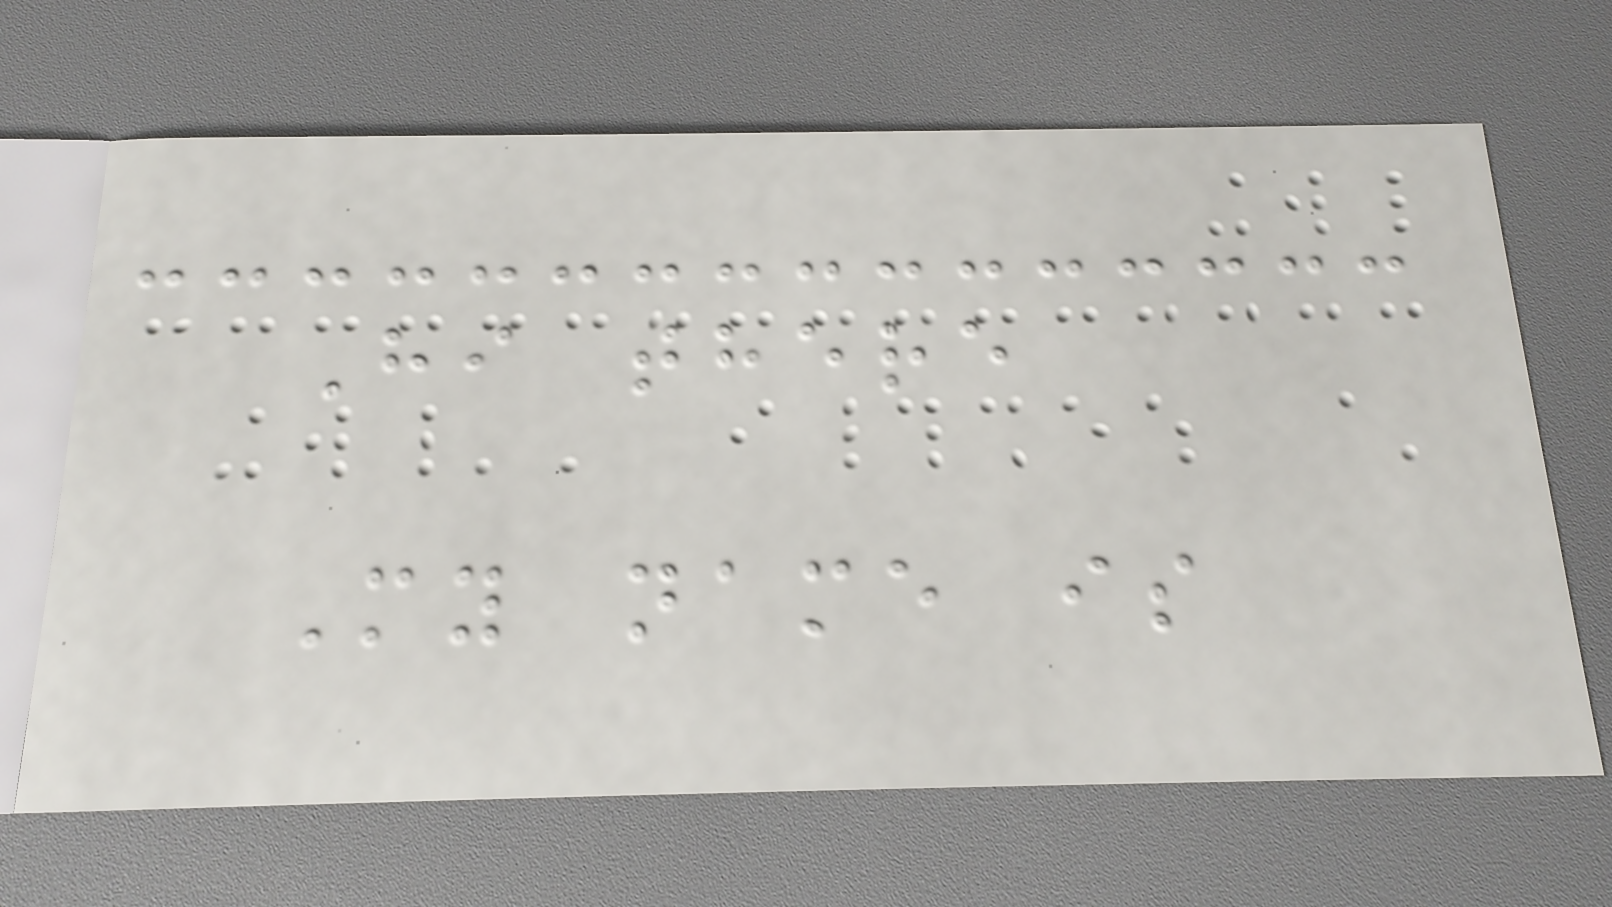Hi there
My name is
